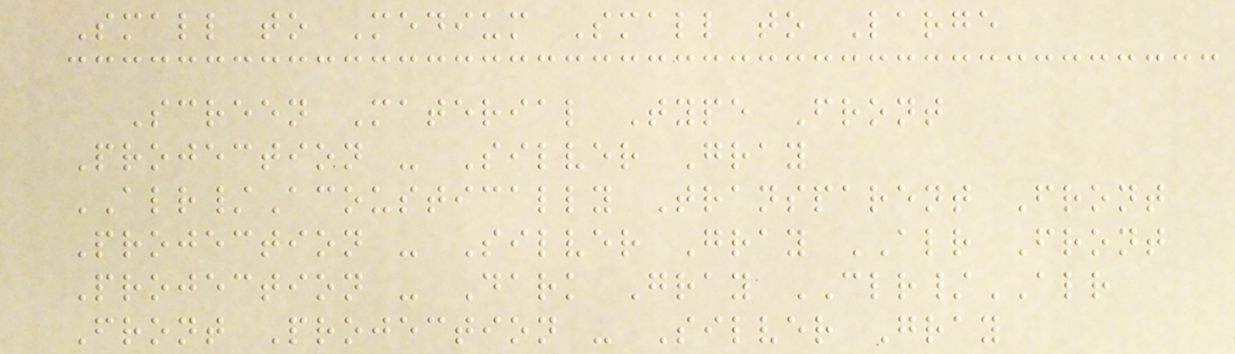Small to Medium Small to Large
Screen Material Type Front
Projection - Silver Gray
ALR/Acoustically Transparent Front
Projection - Silver Gray ALR Front
Projection - Dark Gray CLR/ALR
Front Projection - Silver Gray
